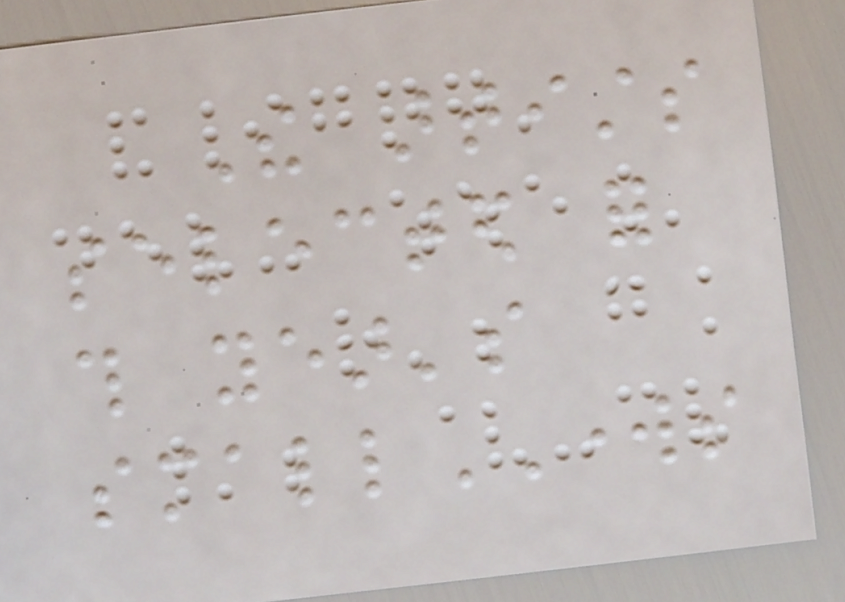The artists
selected for
this year's
smallWORKS
